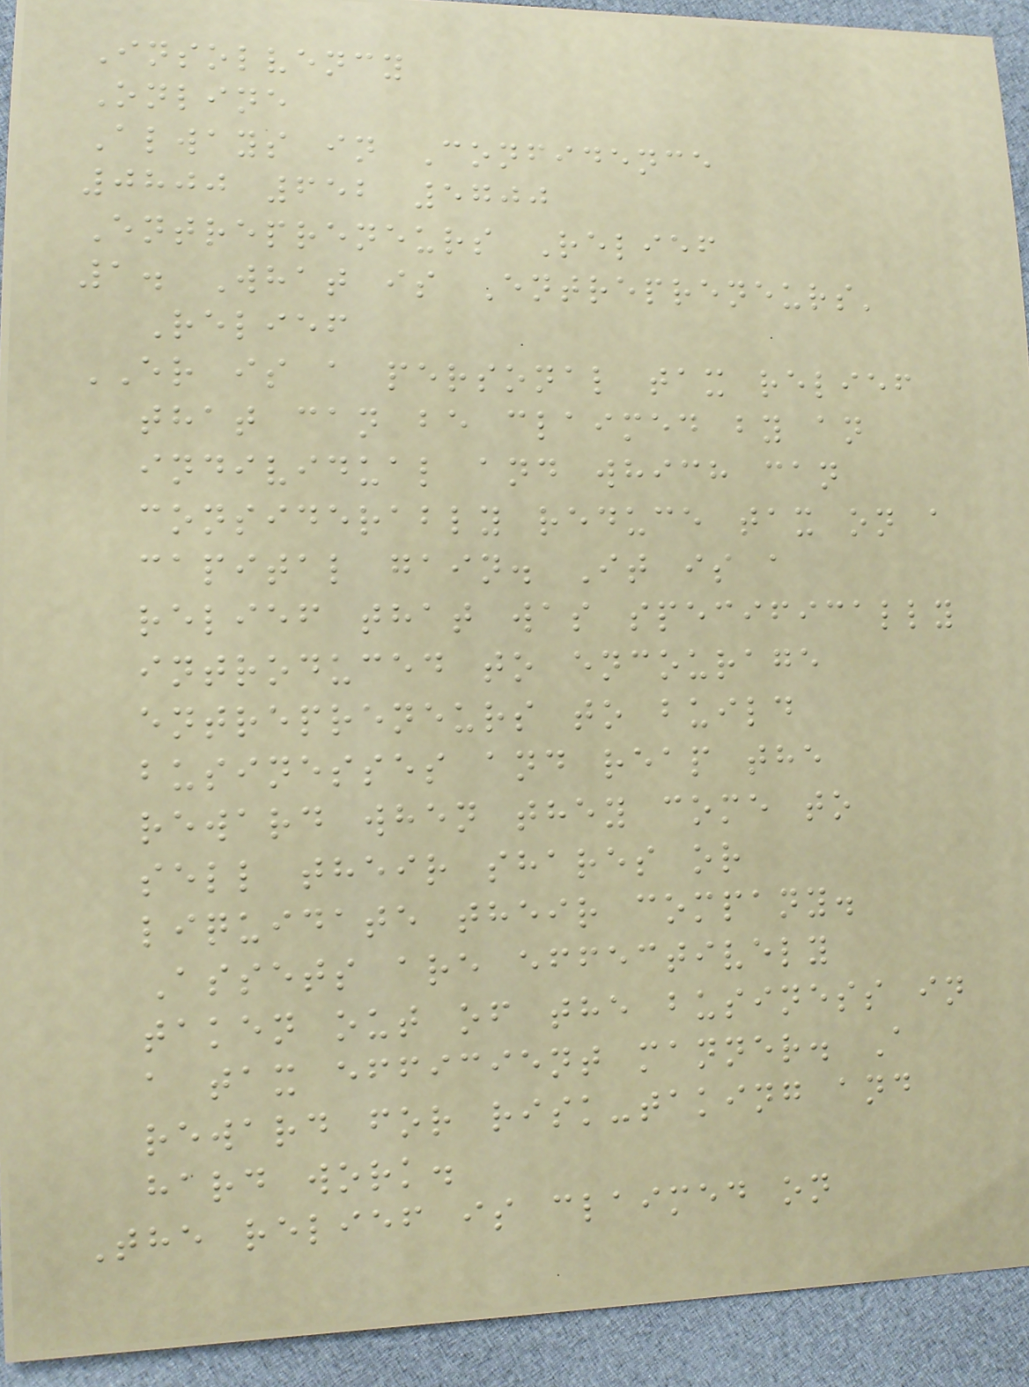Insolvency
Online
Always in Confidence
0800 652 5700
Entrepreneurs Relief
1. What is Entrepreneurs'
Relief
ER is a personal tax relief
that can be claimed by an
individual and which can
considerably reduce tax on a
capital gain. It is a
relief that was specifically
introduced to encourage
entrepreneurs to build
businesses and reap the
reward when they come to
sell their shares or
liquidate their company.
Assets are effectively
taken out of the business in
a tax efficient manner. A
reward for risk-taking and
hard work.
The relief is claimed on
